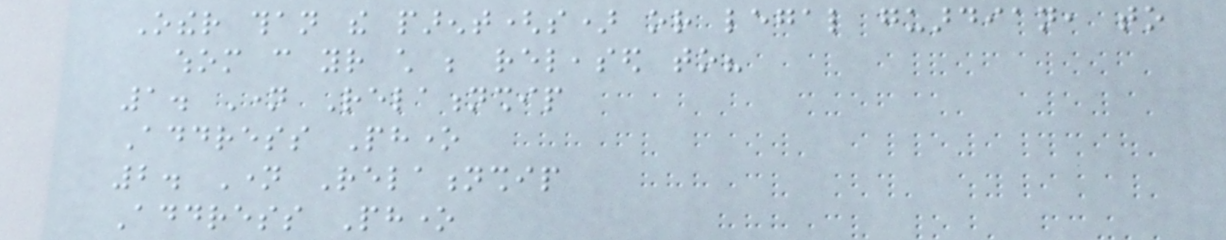Other than the parent(s) or legal guardian, to
whom can your child be released to?
1. Name Relationship
Address Phone
2. Name Relationship
Address Phone
